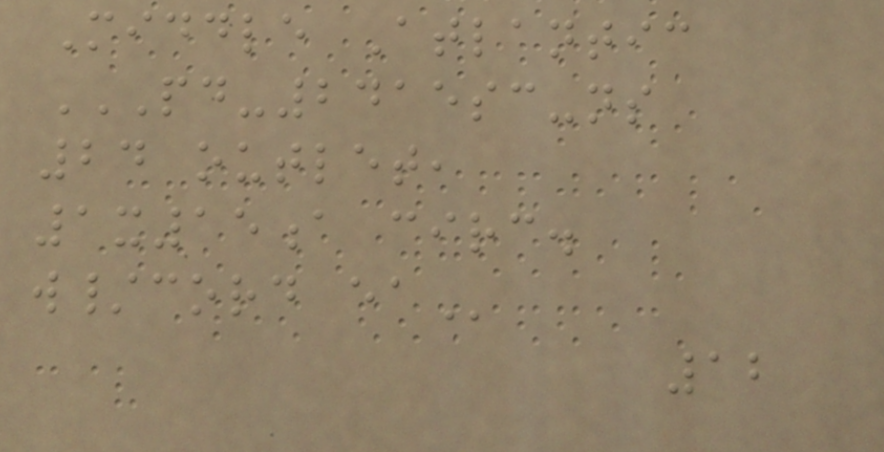Middle Atlantic
PD-2415SC-NS
24 OUTLET,
1X15A CIRC.
W/CORD EA
12
